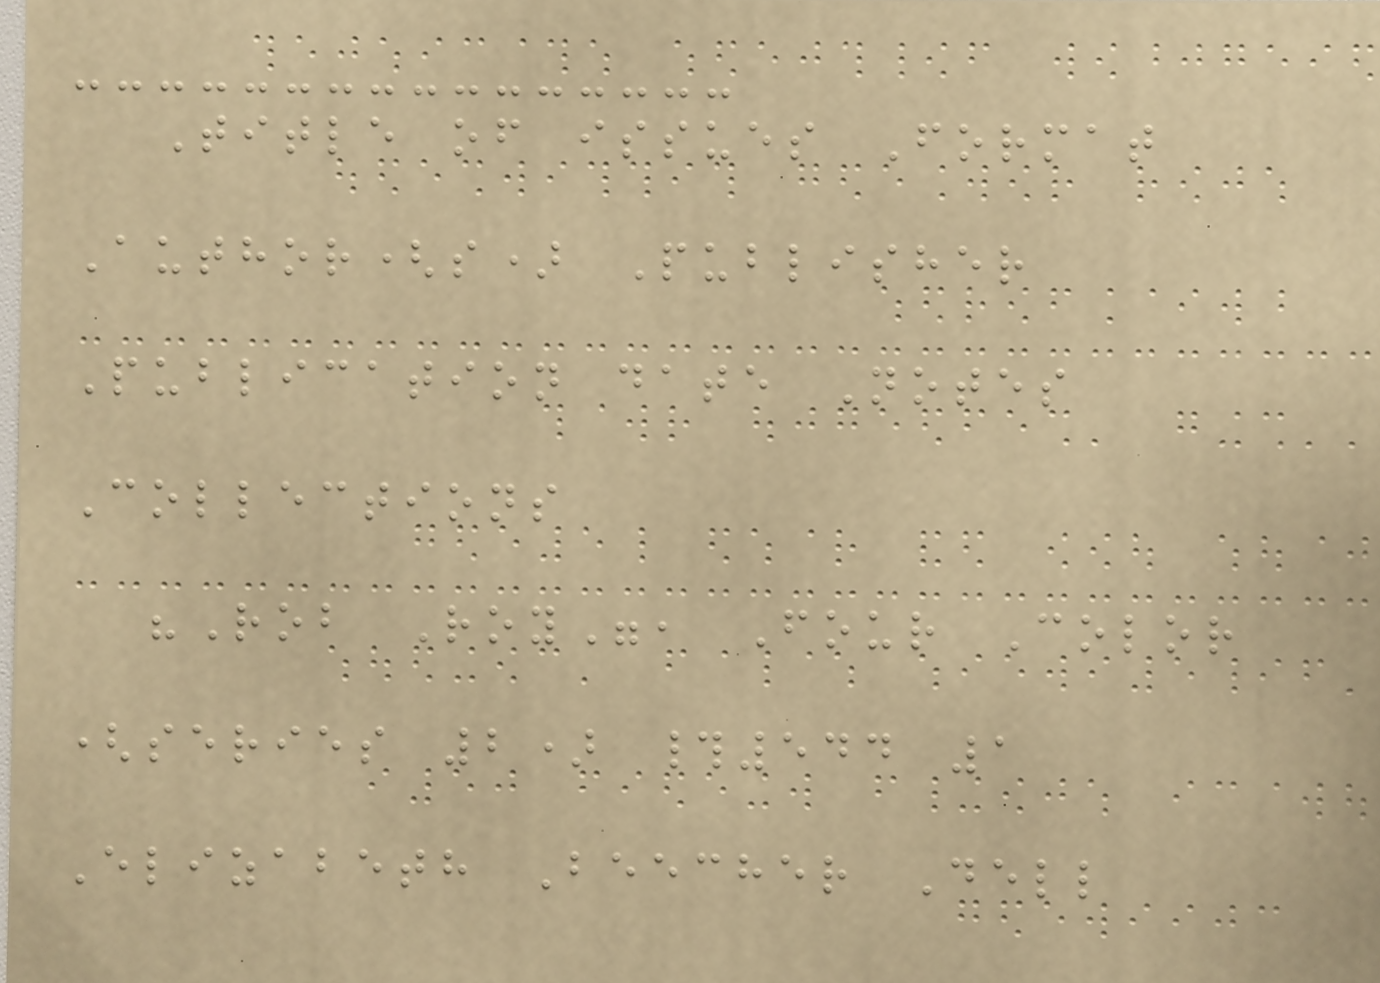Title of issues Format
Author(s) Publisher
Publication date Notes
Collections
"Rob Roy", Four Color
(series 2) #544 1
Elizabeth Beecher Dell
